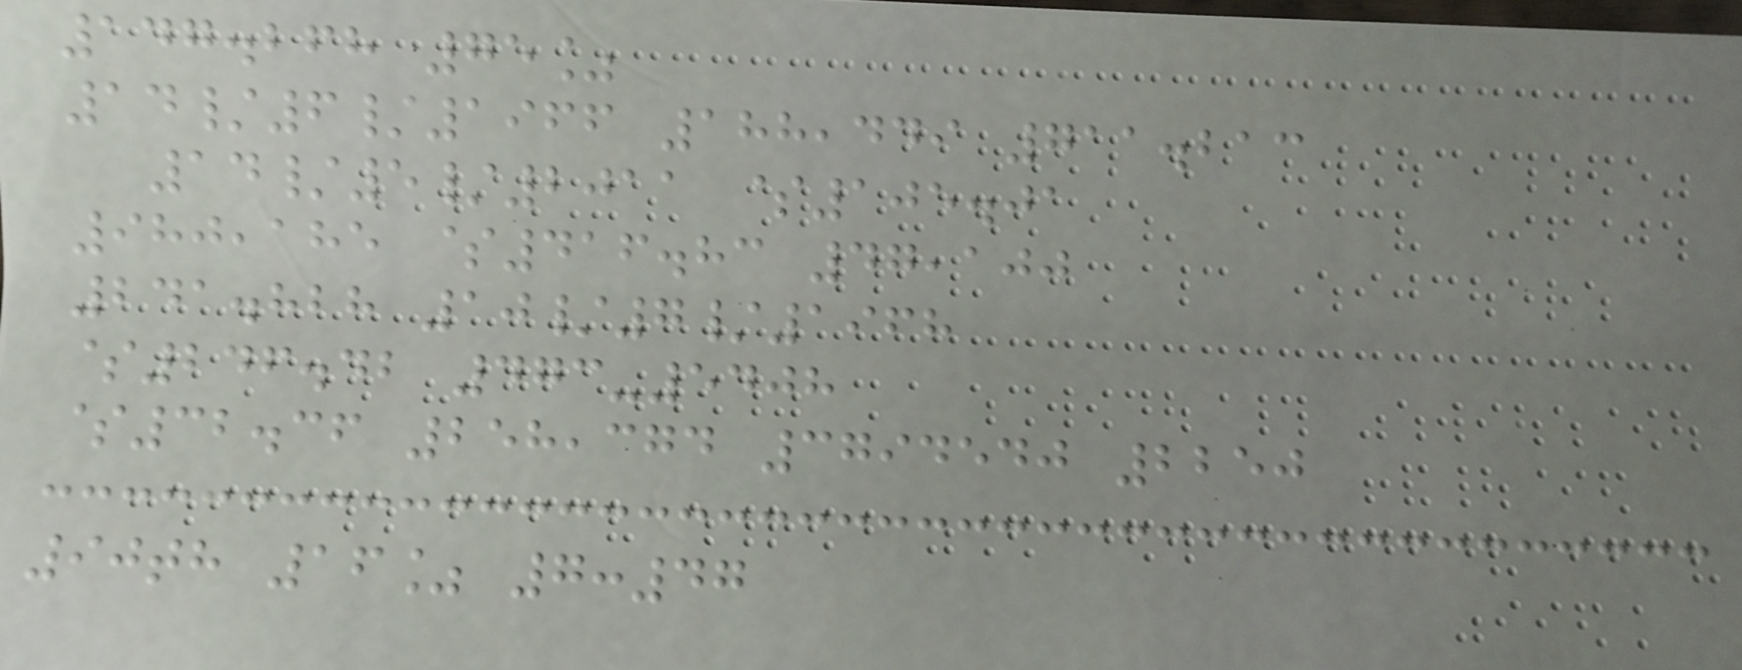147.268 75%
14/6/1966 188,449 711.213
14/5/2011 $105.01
980,185 $416.83 47,100
241.828 10/7/1968
$246.42 473-5408
$32.36 258,374 3794540 2250
90th 16% 7:47
